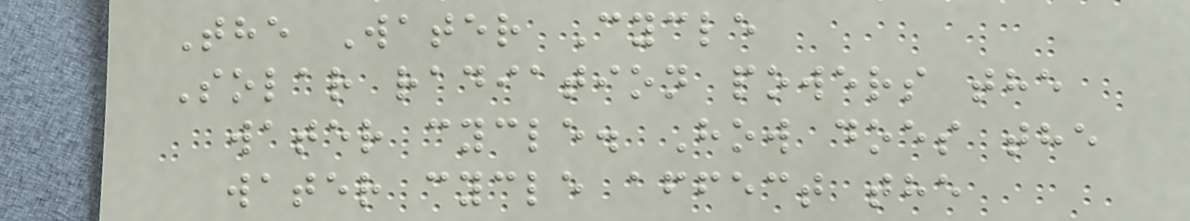The Water Cycle
Solar radiation powers the
water cycle. How does the
water cycle affect the
